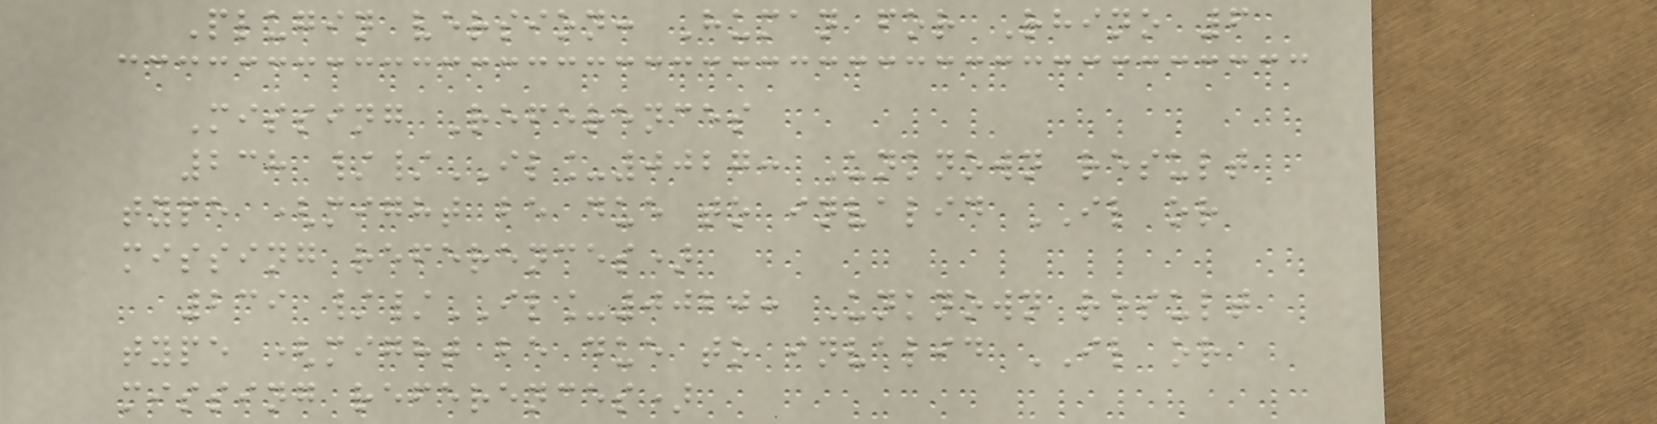Plugin version: Human for Rhino 6
Missing References
238 //IL_0027: Unknown result
type (might be due to invalid IL or
missing references)
239 //IL_0020: Unknown result
type (might be due to invalid IL or
missing references)
